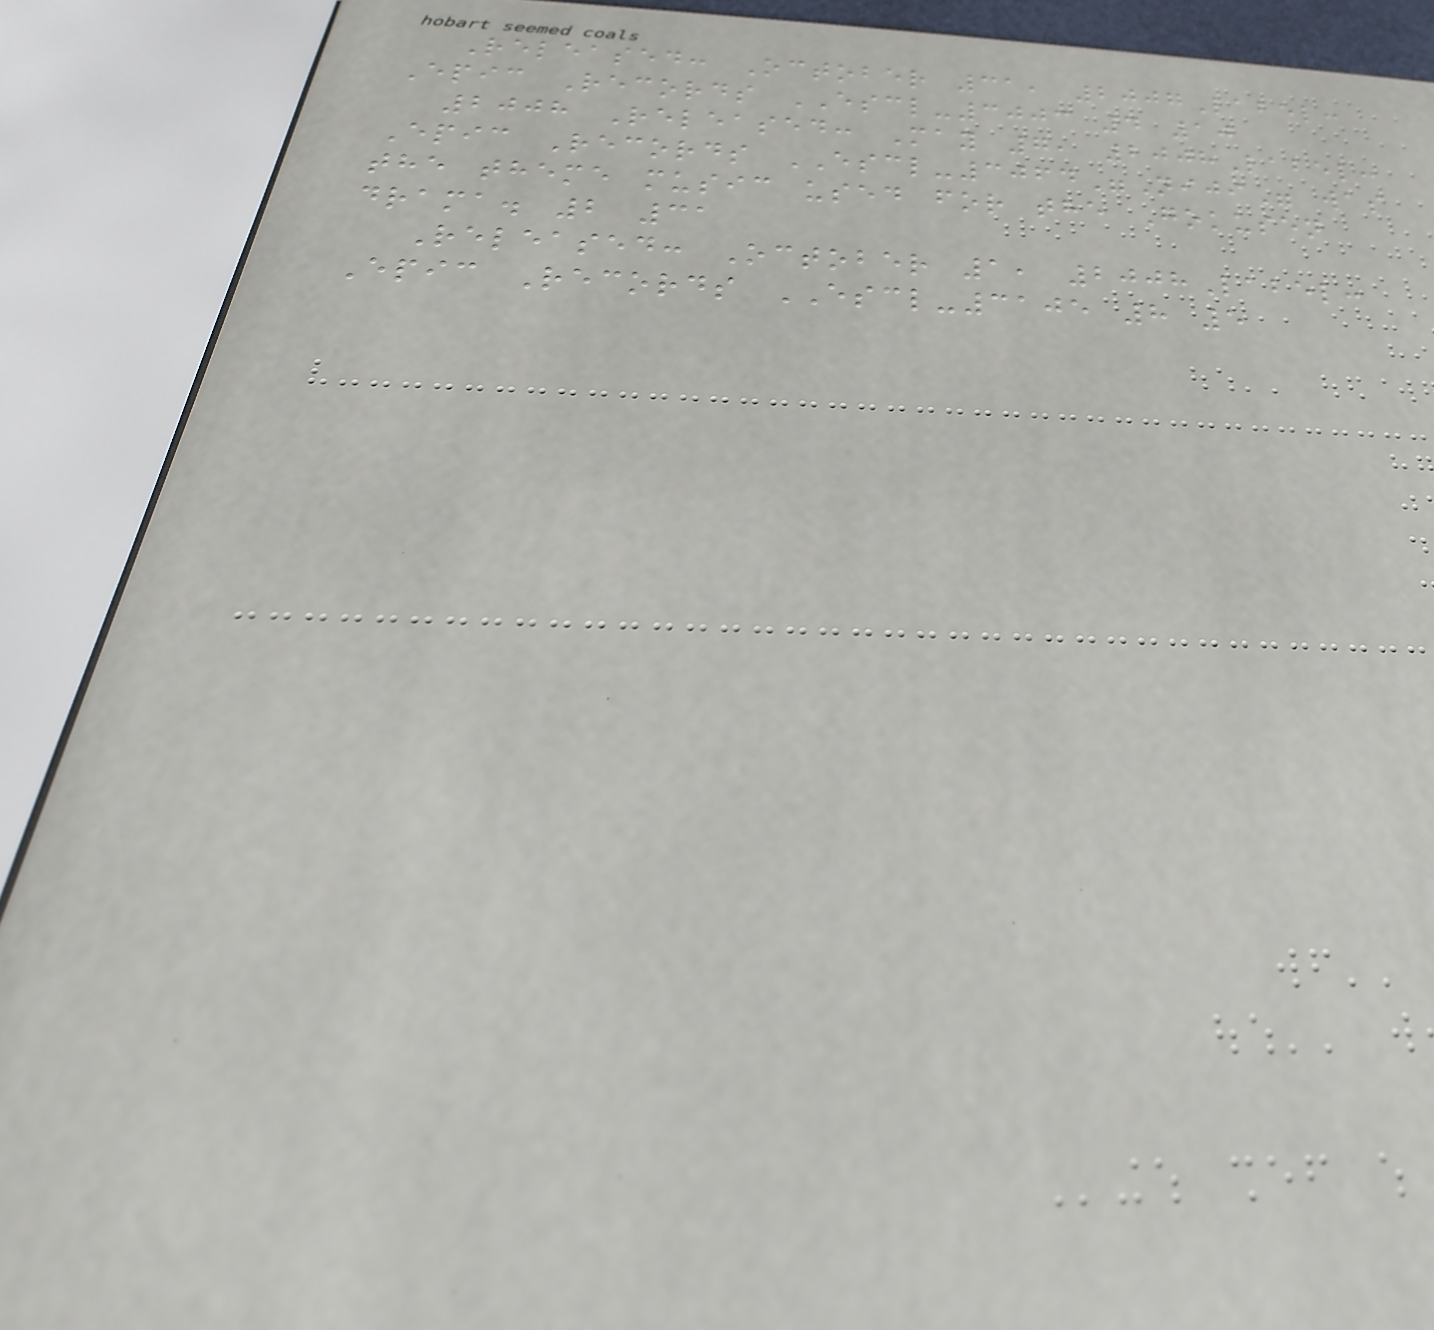Released: October 31, 2007Label:
Epic Records ESCL-3003 4 10
2008 Released: May 7, 2008Label:
Epic Records ESCL-3064"Niji" was
the theme music used for the Gokusen
drama. 2 31
Released: October 1, 2008Label:
Epic Records ESCL-3105 8 5
